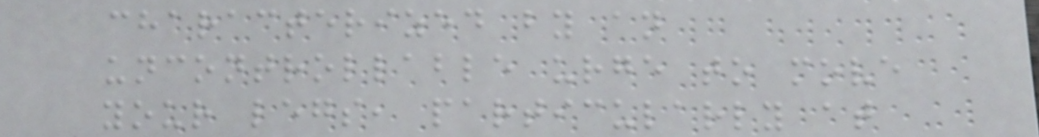characterized by an
uncontrollable urge to move
your legs, particularly at
